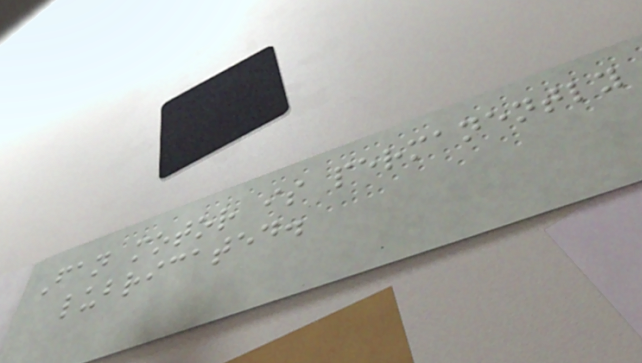Fan motor is permanently
lubricated.
